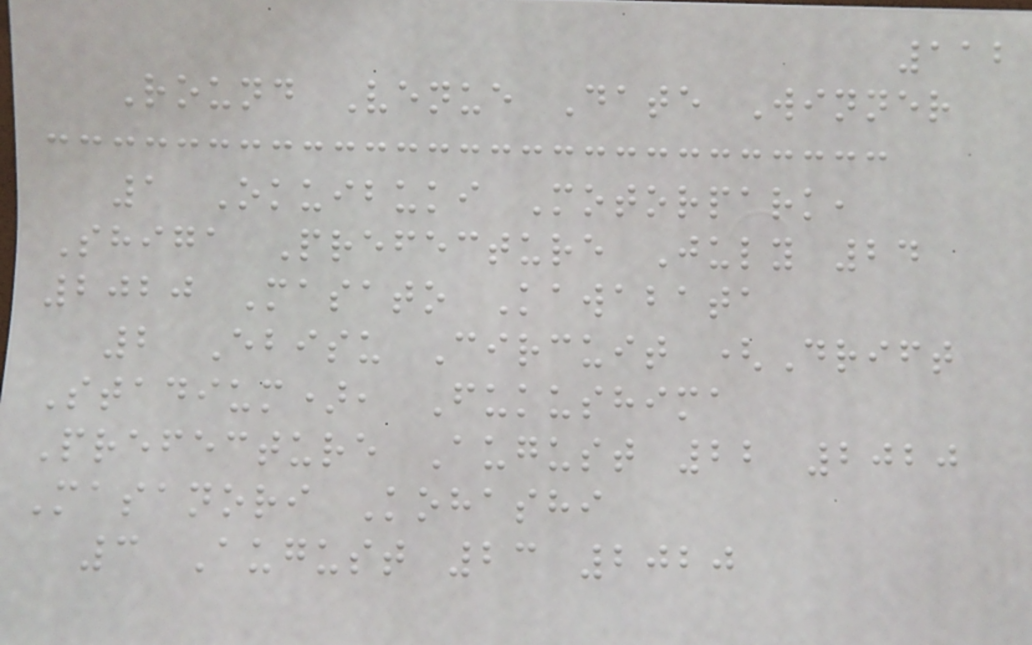112
Round Venue Date Winner
1 Okuibuki Motorpark,
Shiga Prefecture July 24
2020 Masato Kawabata
2 Ebisu Circuit (Drift
Stadium), Fukushima
Prefecture August 22 2020
Masanori Kohashi
3 August 23 2020
